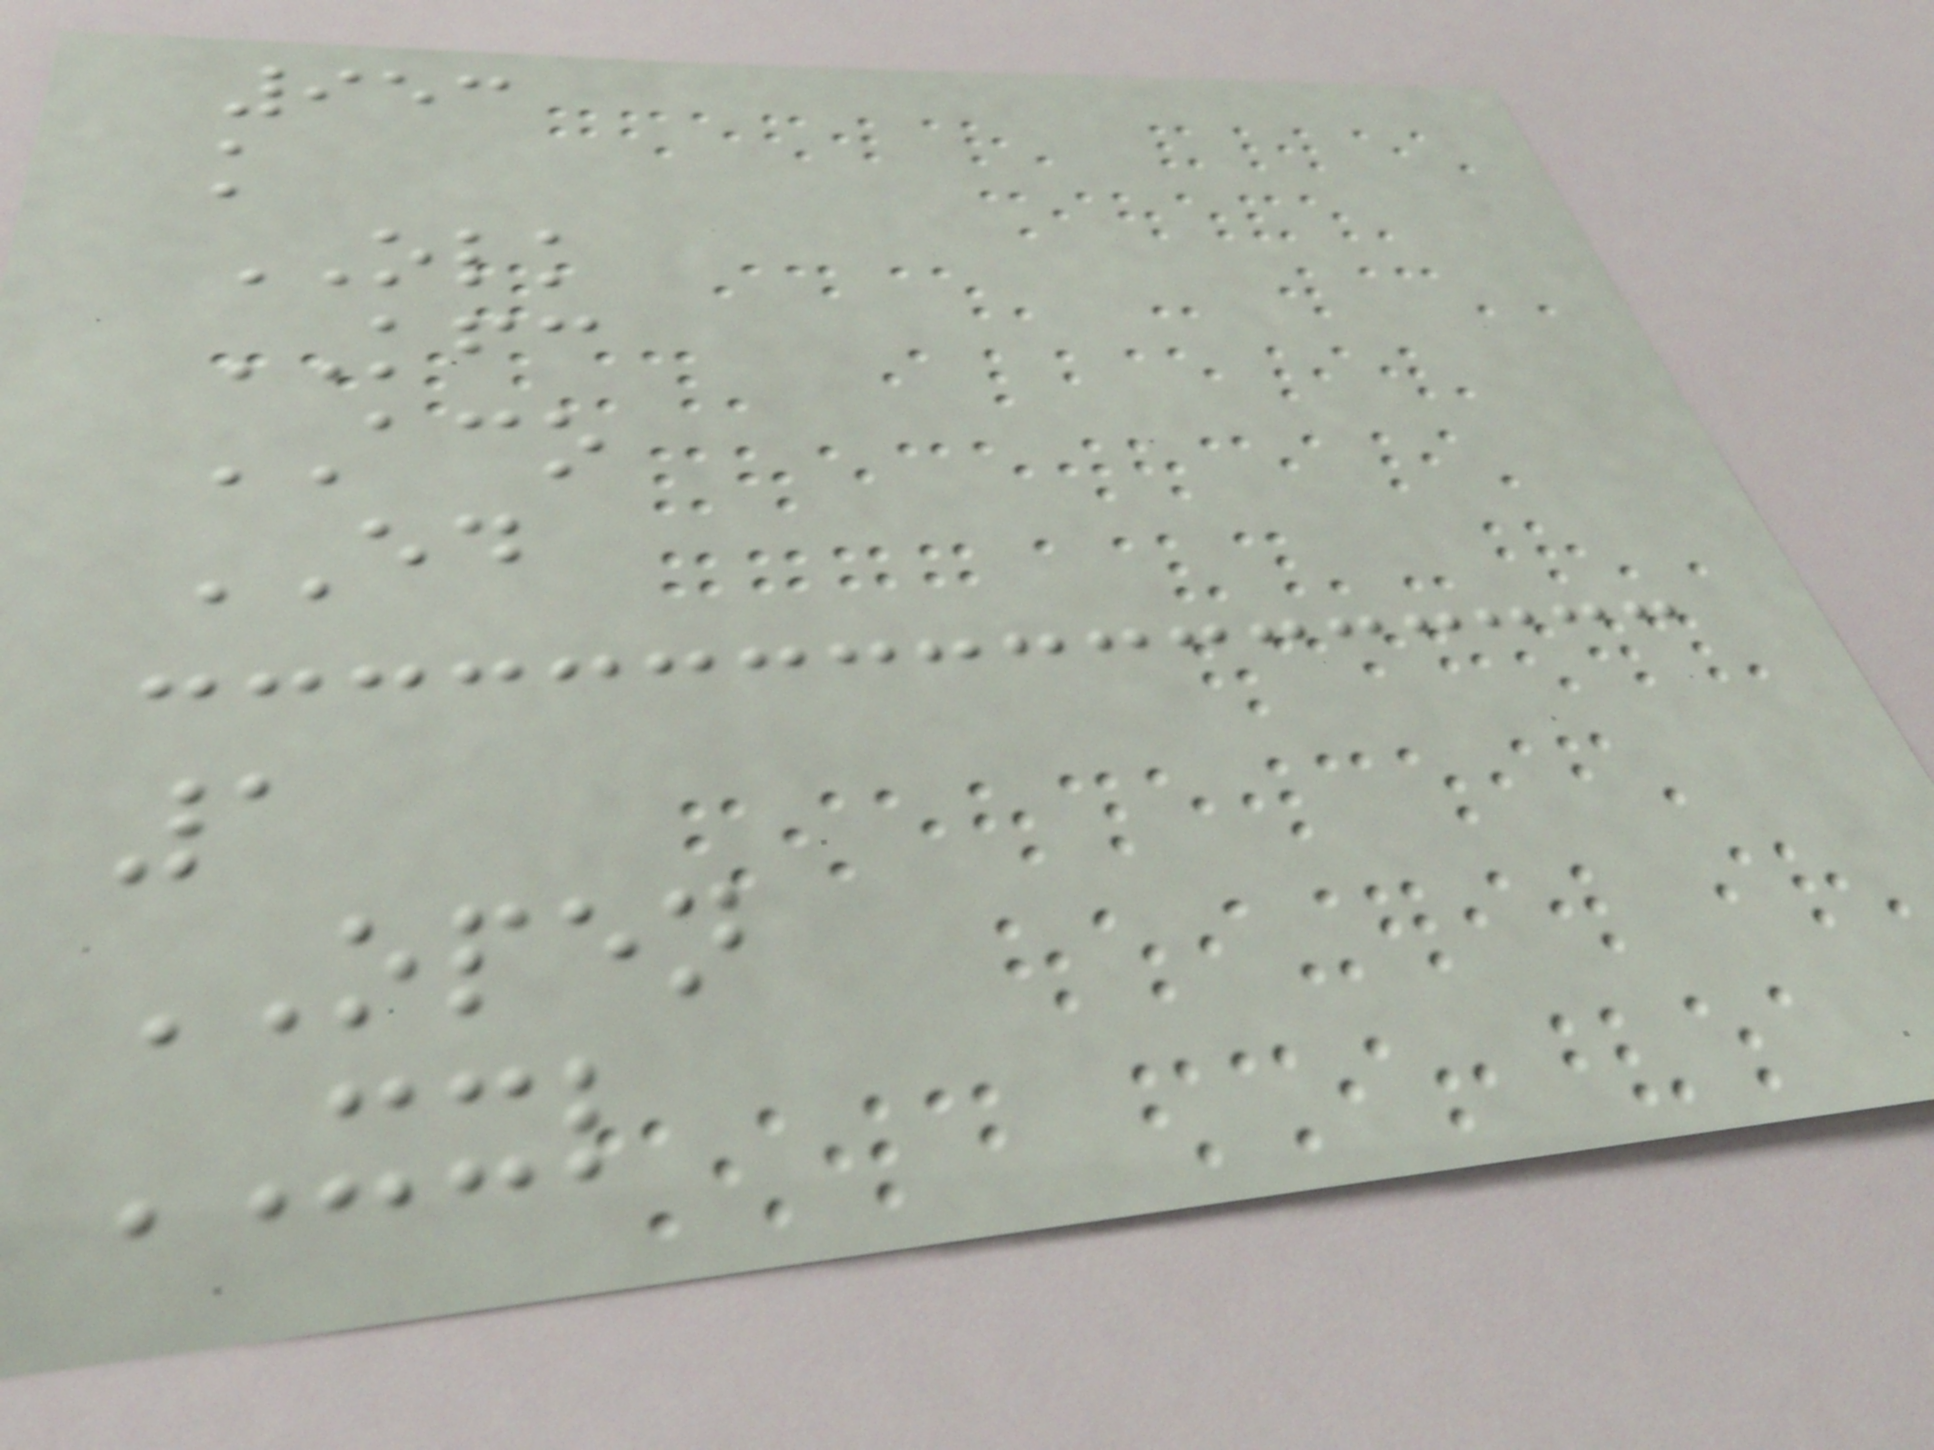953
k
OLK
KFC
ACO
ED
1
OPEN
XXL
